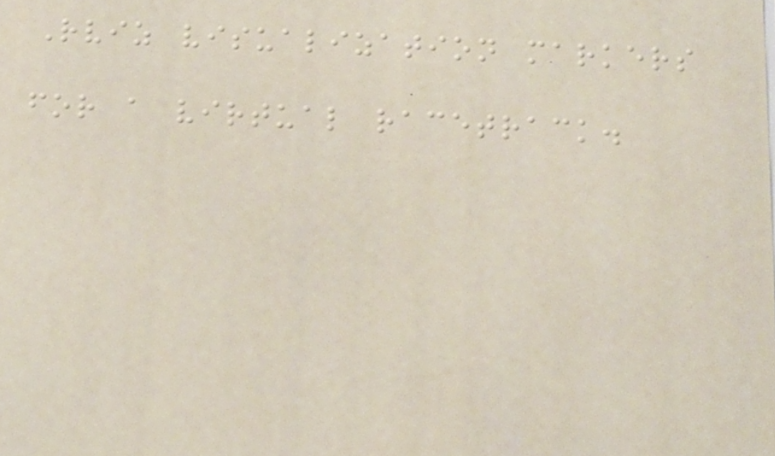Rviz visualization markers
for a virtual racetrack.
